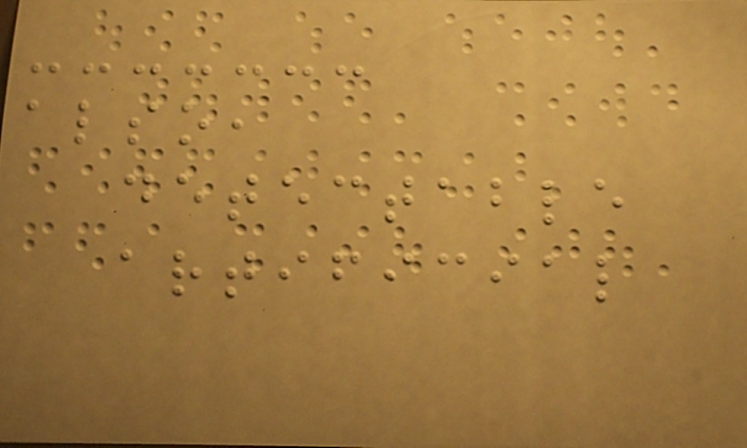also,
detectable
artificial
